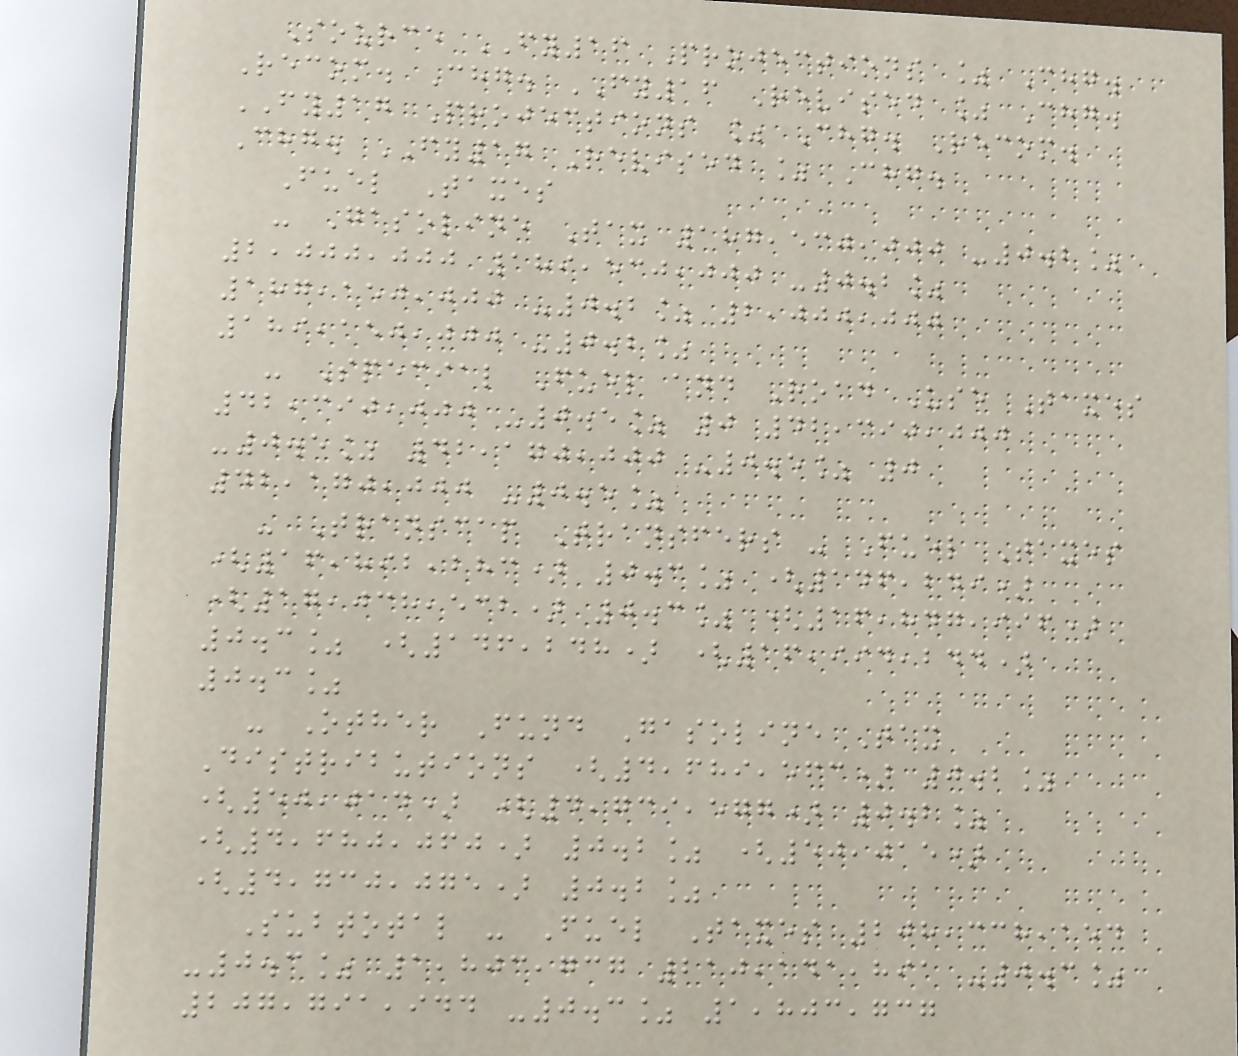Source FY16 Projections % Chg.
Recom. Chg. FY16 Revised % Chg.
FY17 Projections % Chg. Recom.
Chg. FY17 Revised % Chg.
Fuel Taxes
- Gasoline Tax 187,530,000 -0.2%
2,000,000 189,530,000 -0.2%
187,150,000 -0.2% 2,000,000
189,150,000 -0.2%
- Special Fuel and Road Use Taxes
42,390,000 -0.5% 0 42,390,000
-0.5% 42,170,000 -0.5% 0
42,170,000 -0.5%
- Transcap Transfers - Fuel Taxes
(16,892,283) 0.3% (146,249)
(17,038,532) 0.3% (16,847,996)
0.3% (146,248) (16,994,244)
0.3%
- Other Fund Gasoline Tax
Distributions (4,689,563) 0.2%
(50,014) (4,739,577) 0.2%
(4,680,060) 0.2% (50,015)
(4,730,075) 0.2%
Subtotal - Fuel Taxes 208,338,154
-0.3% 1,803,737 210,141,891 -0.3%
207,791,944 -0.3% 1,803,737
